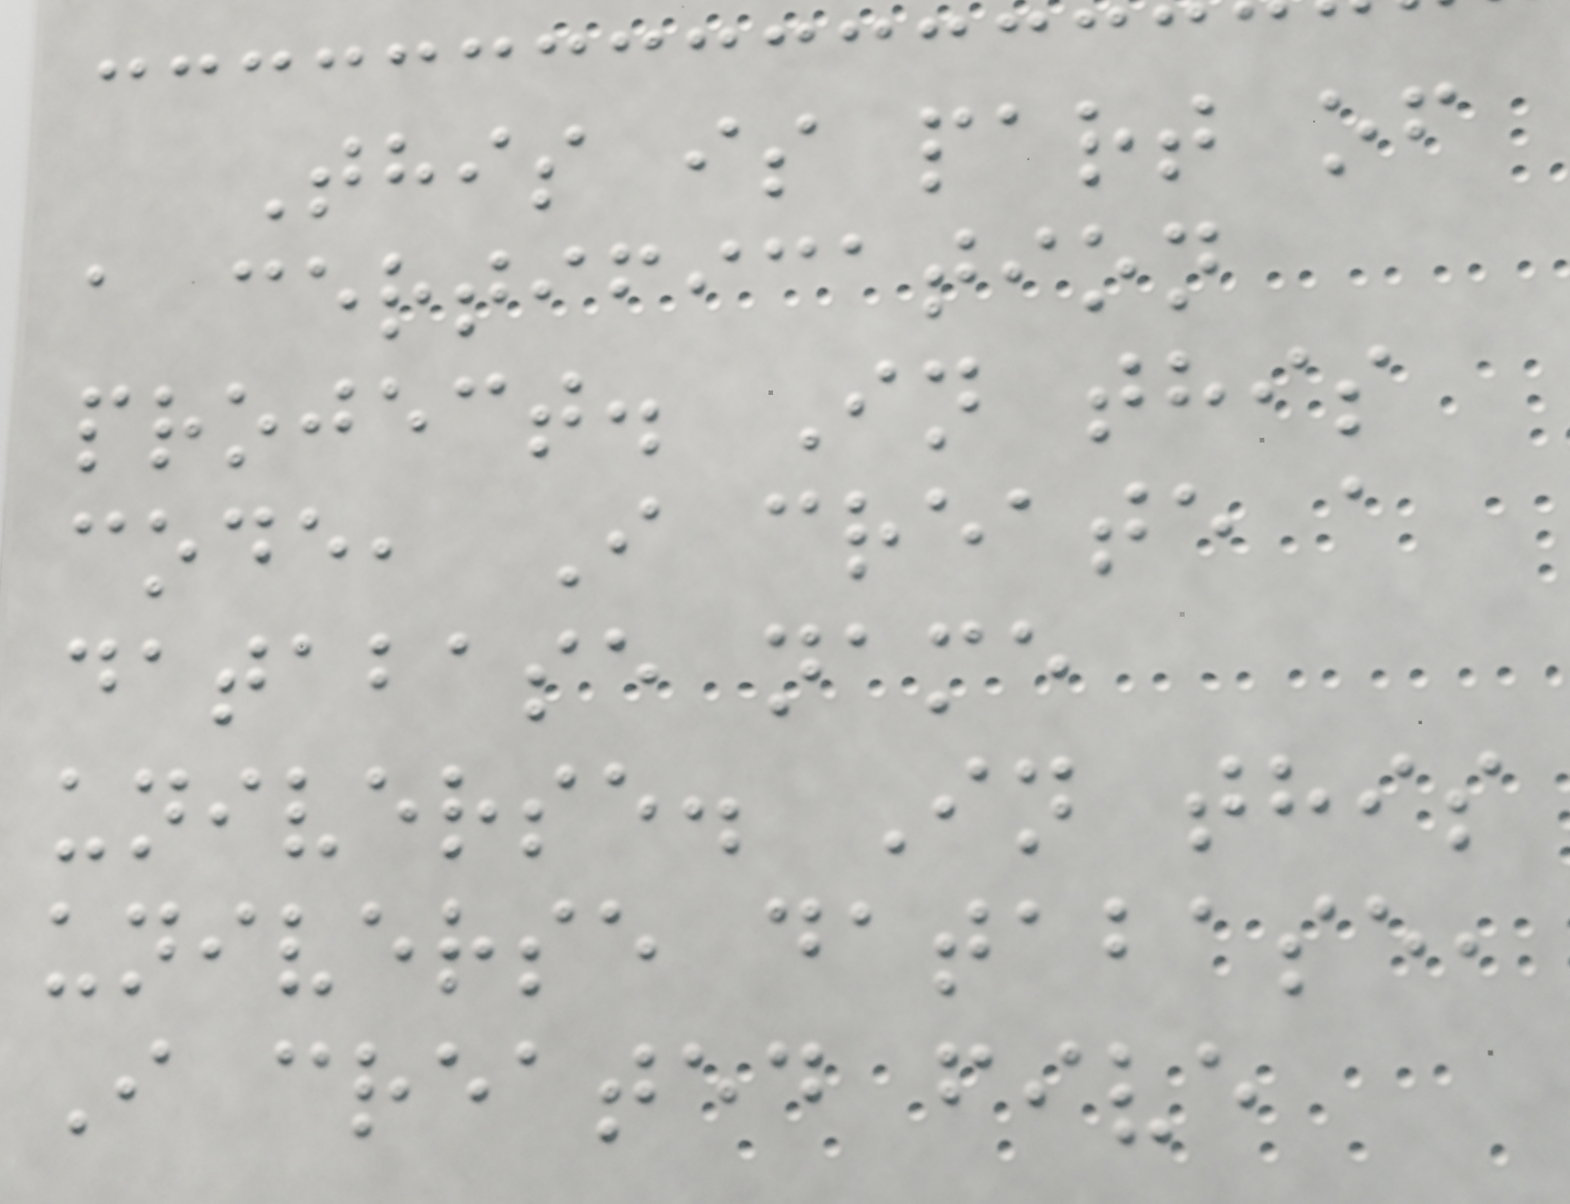This is part of
a certification
project. In this
code, I create a
database name
universe. In this
universe database,
I created five
